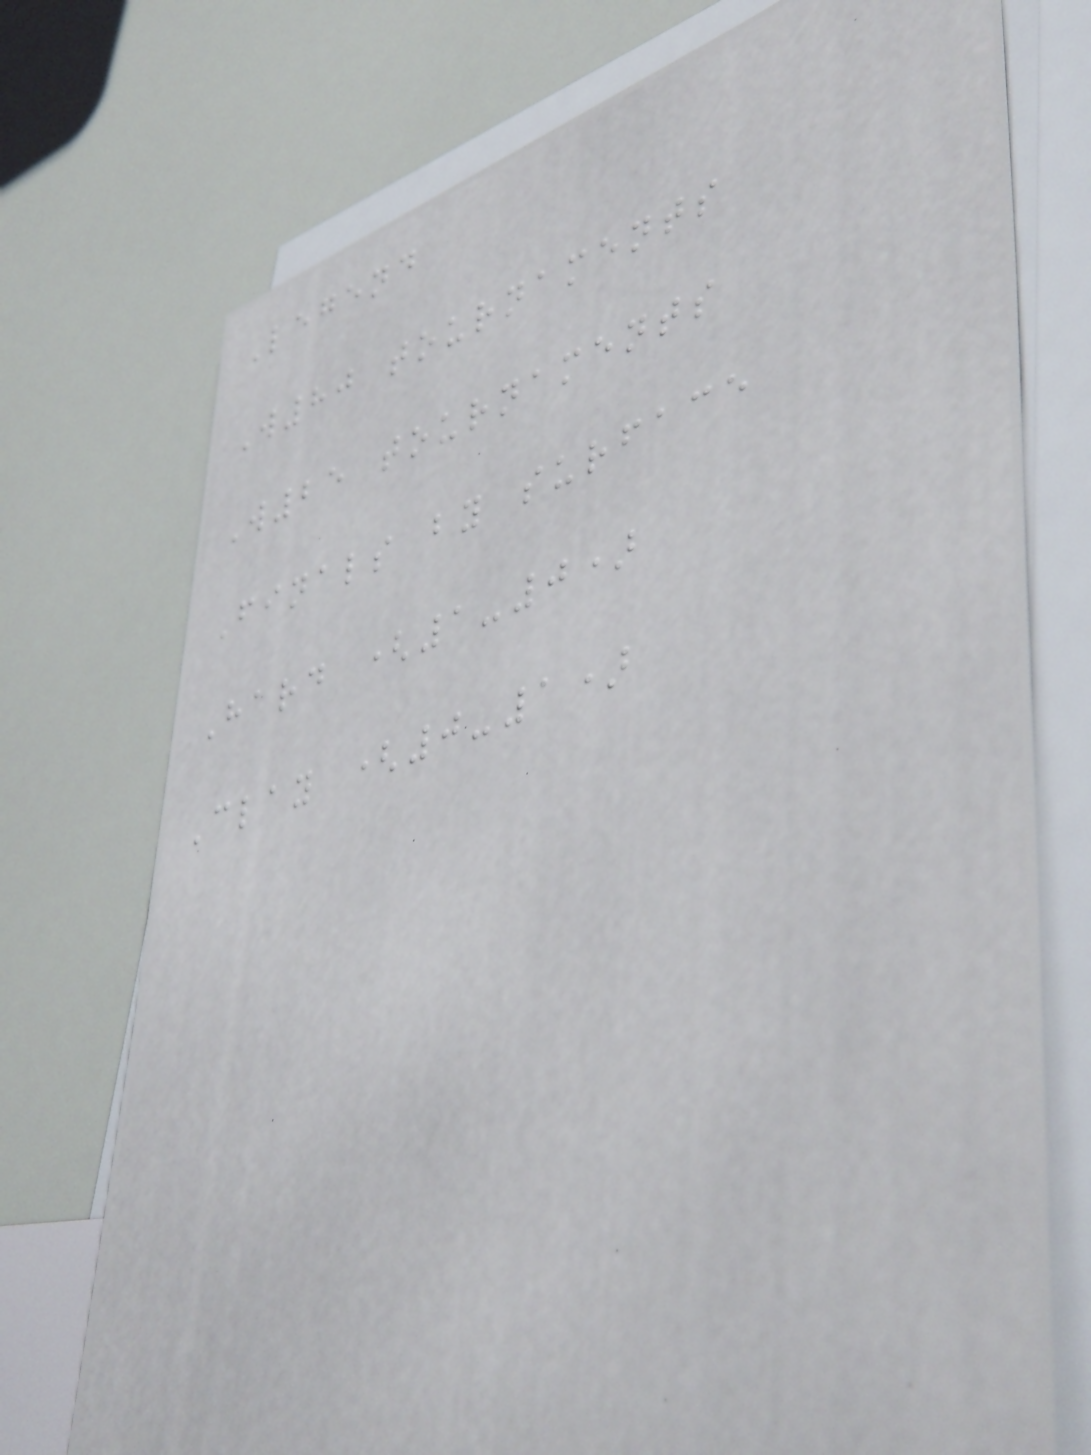Legend
W80 tournaments
W25 tournaments
Finals by surface
Hard (1-0)
Clay (0-1)
